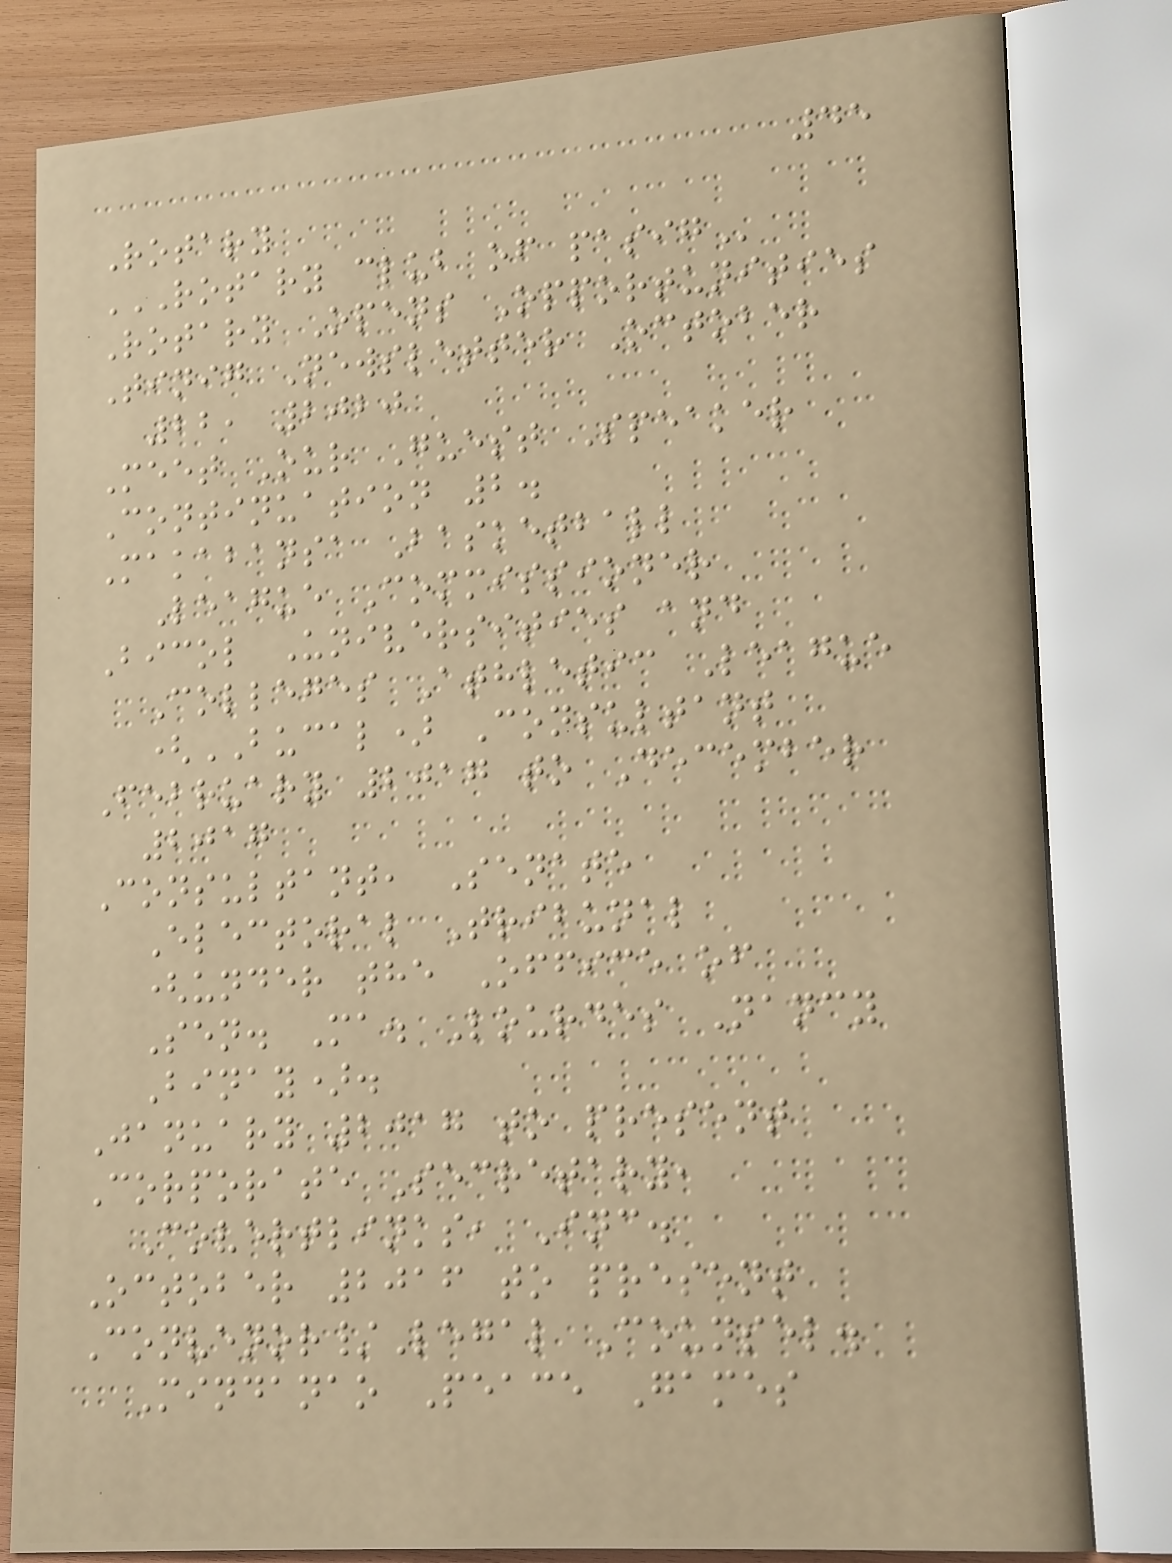45
Rotary
ROTARY CLUB OF PASIG
Rotary Opens Opportunities
Tinig Newsletter October
22, 2020
Meet Our Guest Speaker
Continuation 2.
Makabansa Basketball
League Commissioner
Bicol Universities and
Colleges Athletic League
(BUCAL) Consultant
February 2017 to December
2017
Consultant, Senate
Electoral Tribunal
(under the Office of
Sen. Ma. Lourdes Nancy
Binay).
January 2017 to present
Corporate Secretary,
Covertlinks, Inc.
October 2016 to present
Convenor/Legal Counsel.
Mindanao Peace Games
